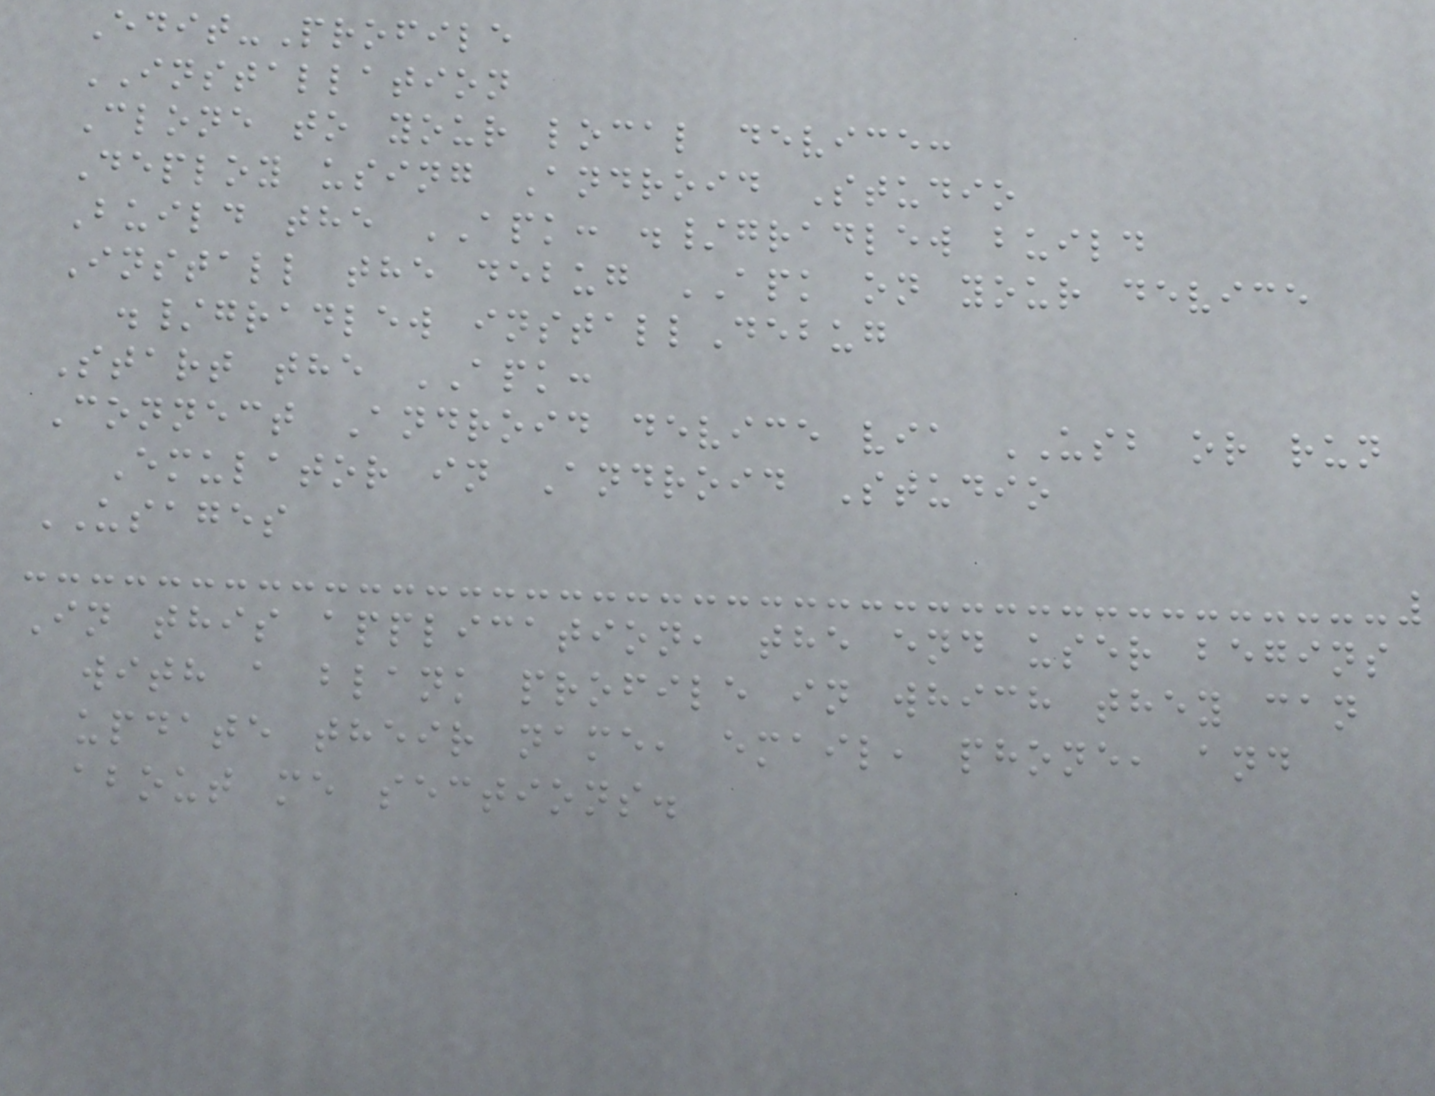Edit-Profile
INSTALLATION
Clone to your local device:
Deploy using Android Studio
Build the APK: ./gradlew build
Install the debug APK on your device
./gradlew installDebug
Start the APK:
Connect Android device via USB or run
Emulator in Android Studio
USAGES
In this application, the end user begins
with a blank profile in which they can
update their name, email, phone, and
about me sections.
